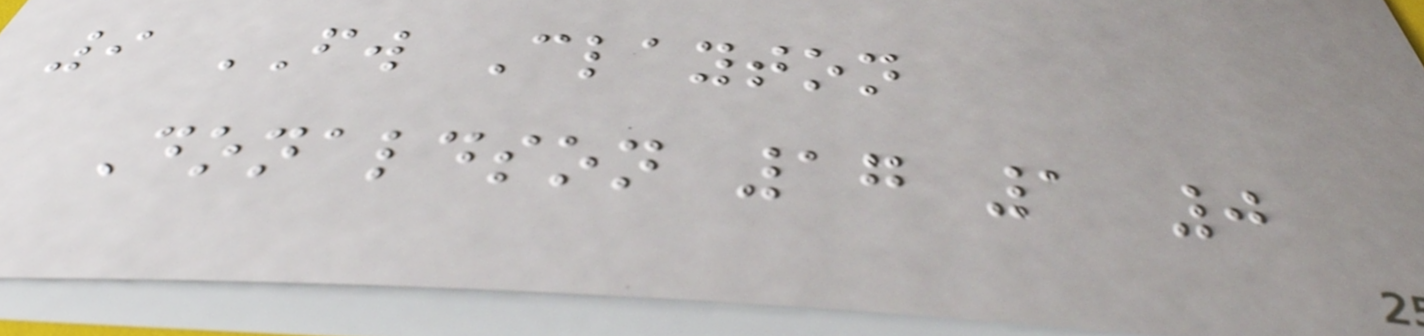9 FW Clayton
Donaldson 17 1 0
